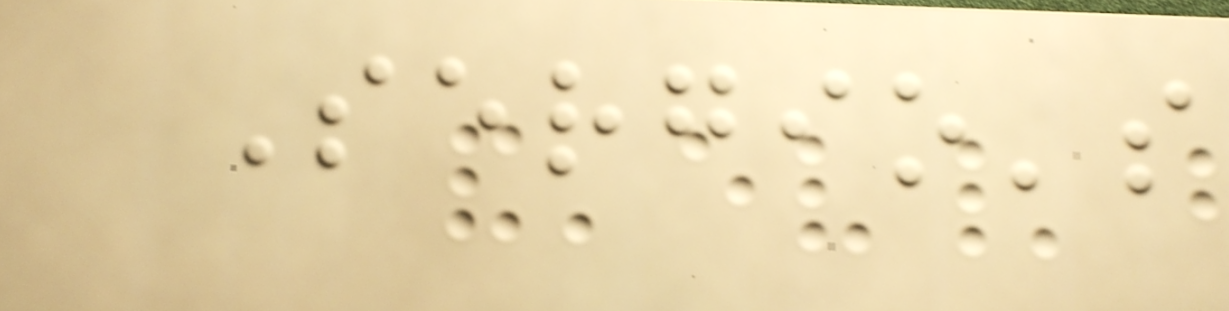Sergio's
